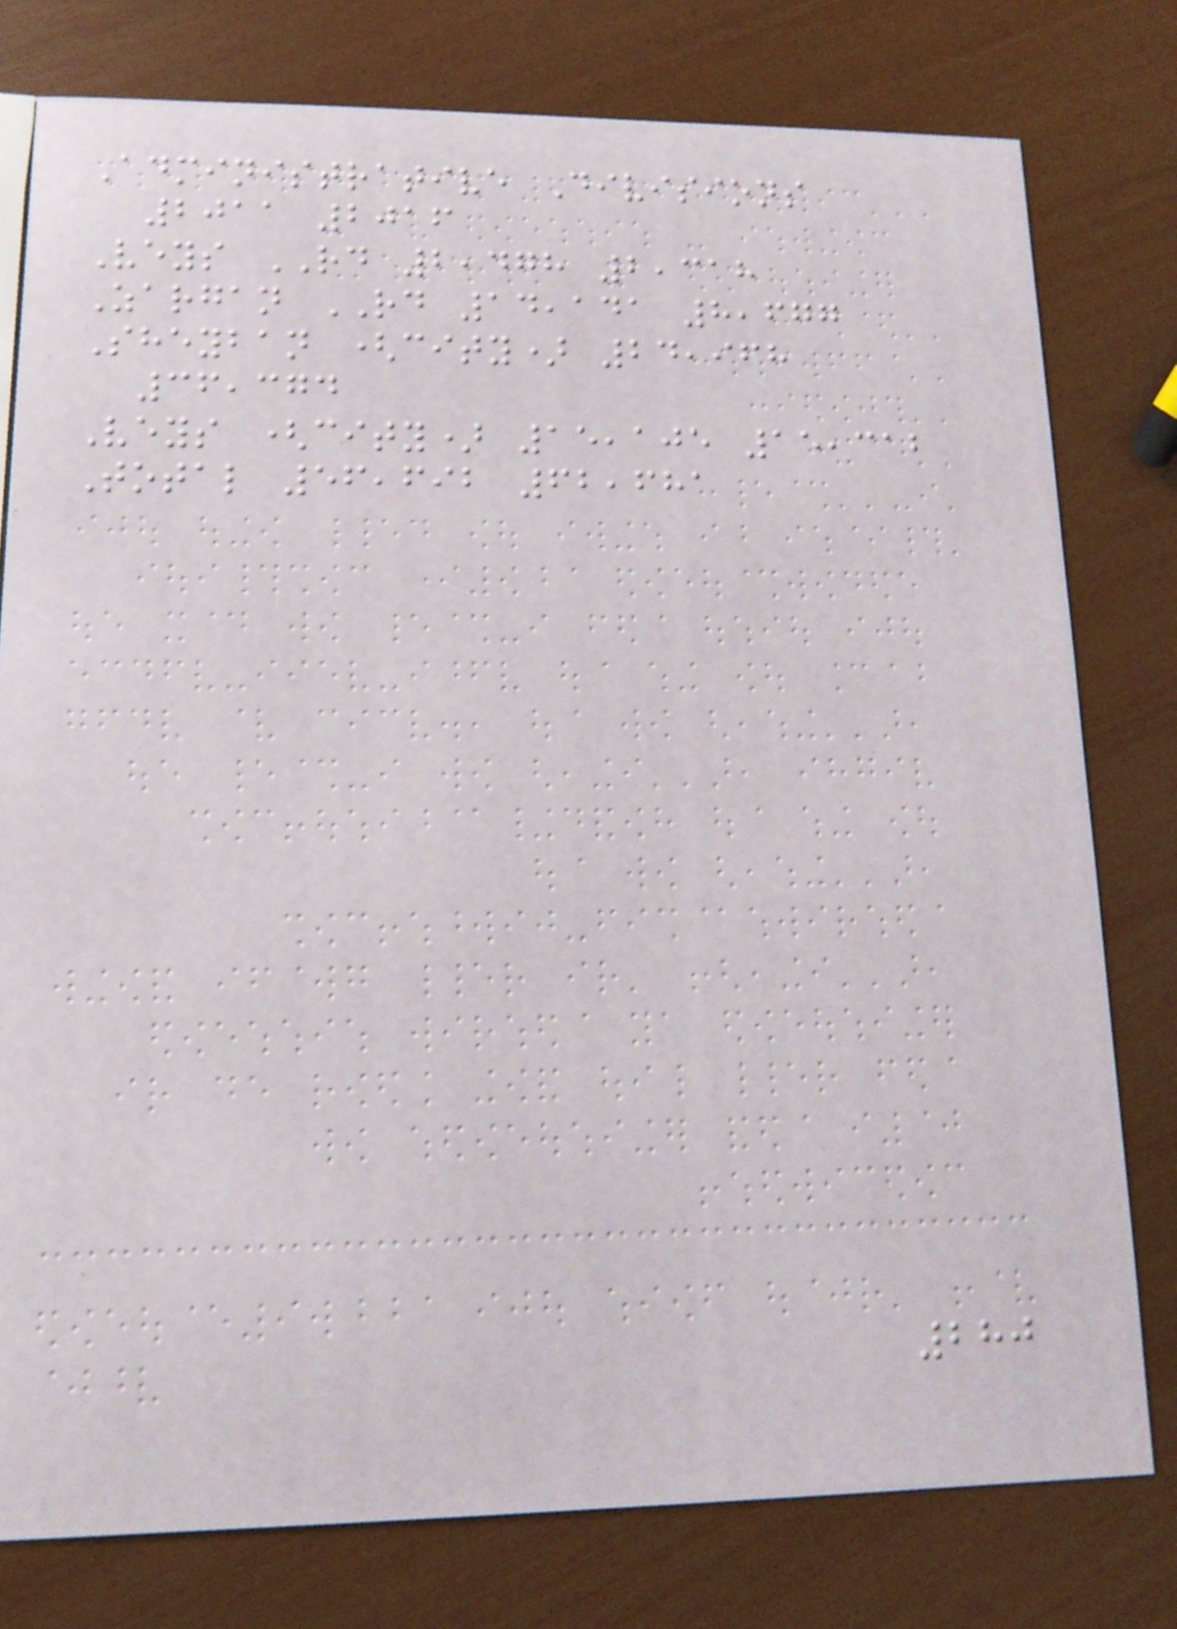Administrative Divisions
2011 2016
Veys RD 2,478 2,318
Zargan RD 14,141 8,677
Sheyban (city) 24,968
36,374
Veys (city) 15,105 15,312
Total 56,692 62,681
280
